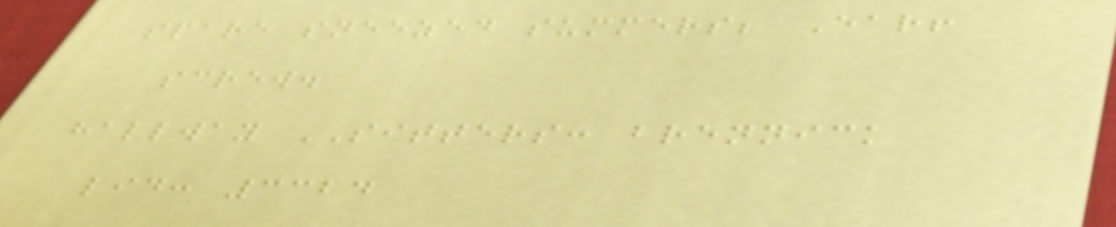spare sneezed summers; Ear!
screw.
hallway SITTERS: brennick
lid: 3324
